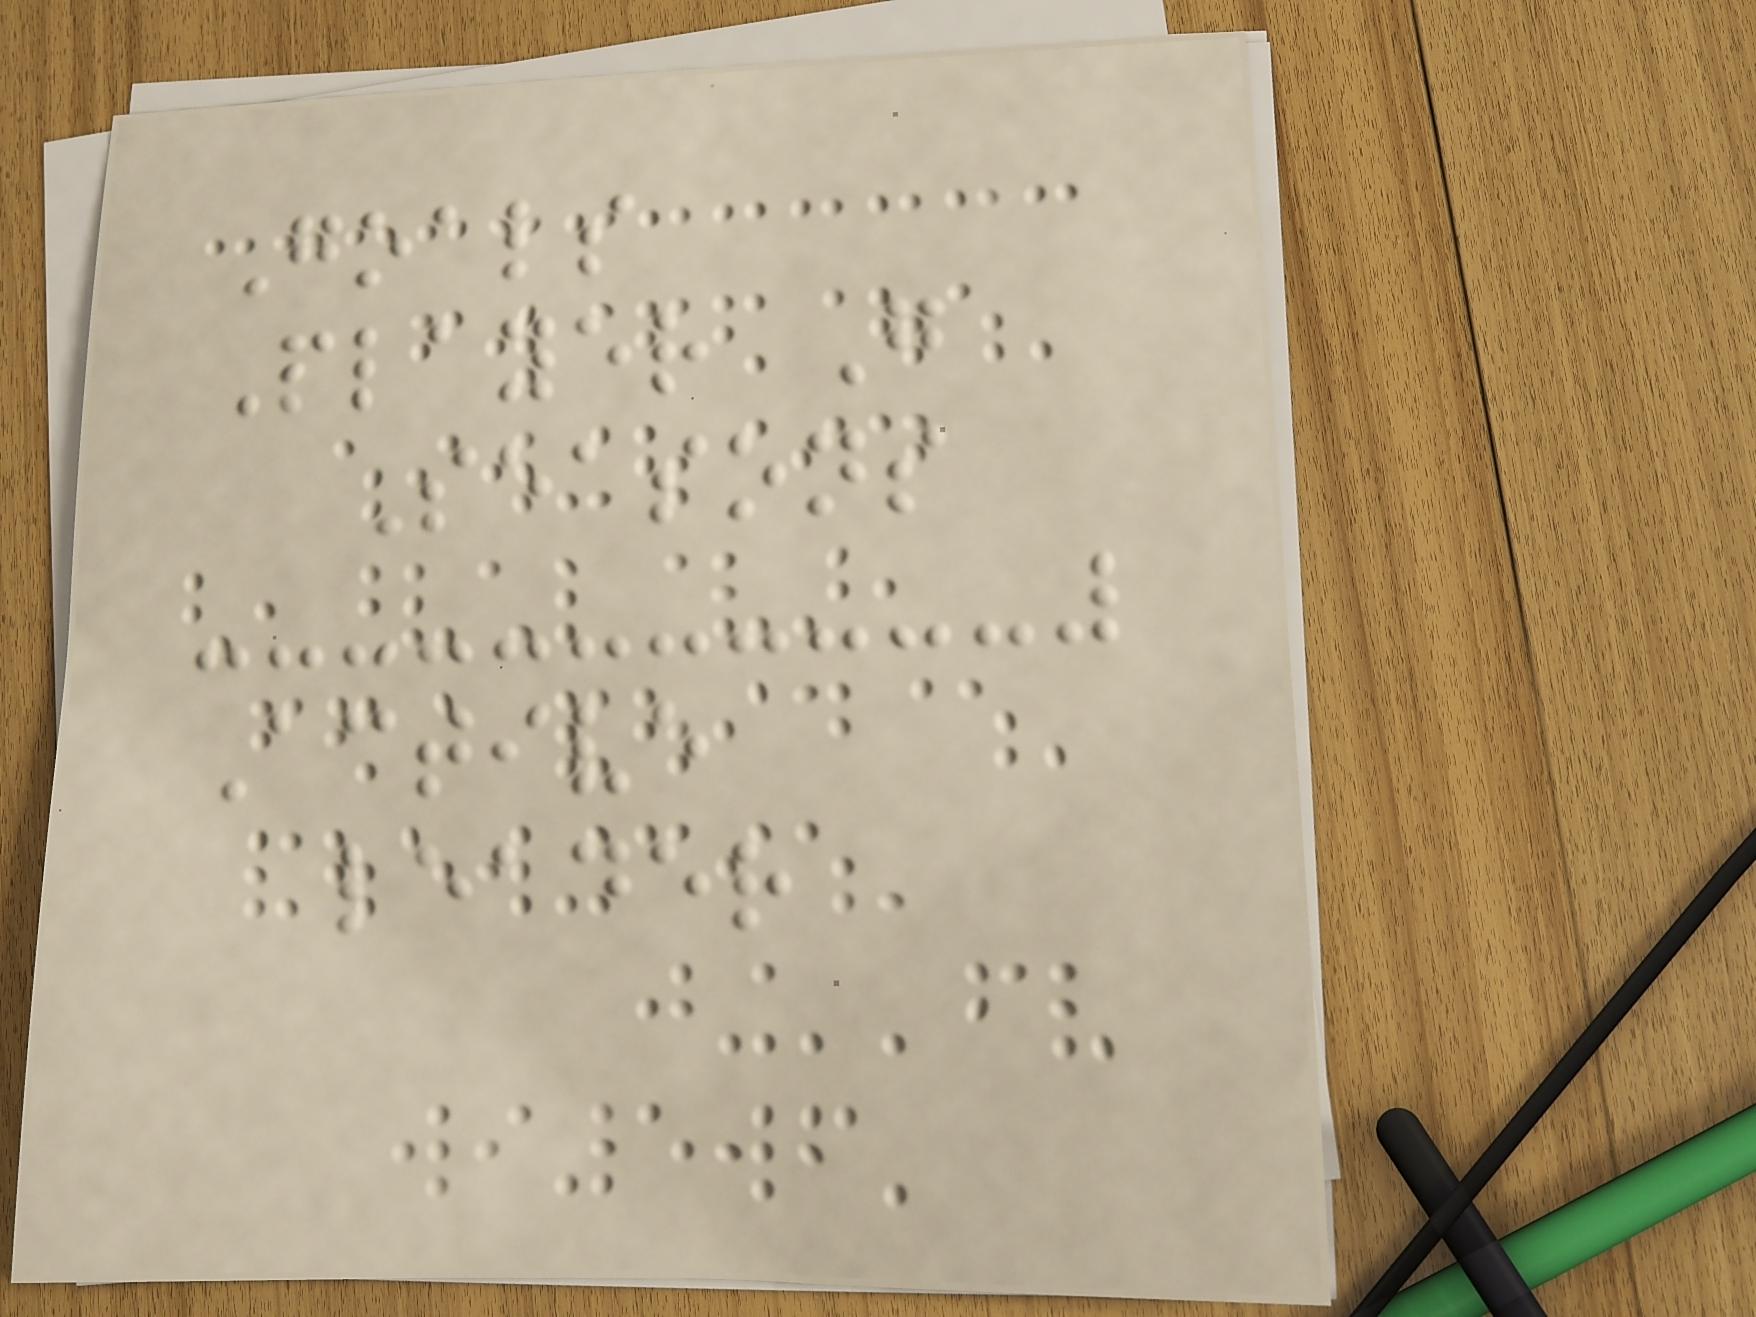Goals
Player G
Seasons
Active
leader
